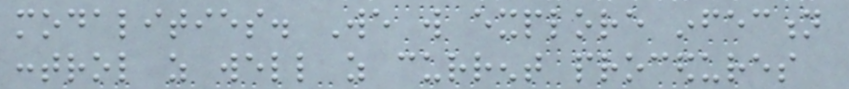modalities. We will explore infection
control as well as current procedures
